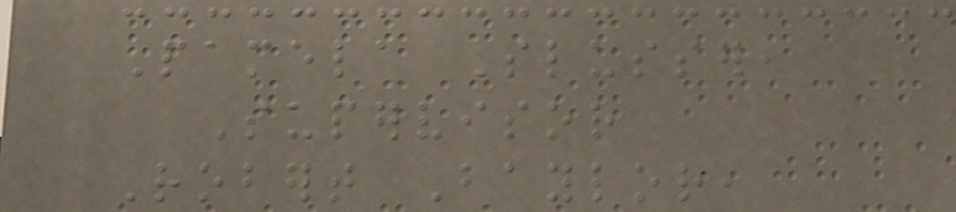Pamela Slusser,
Supervisor
Robert Baylor,
